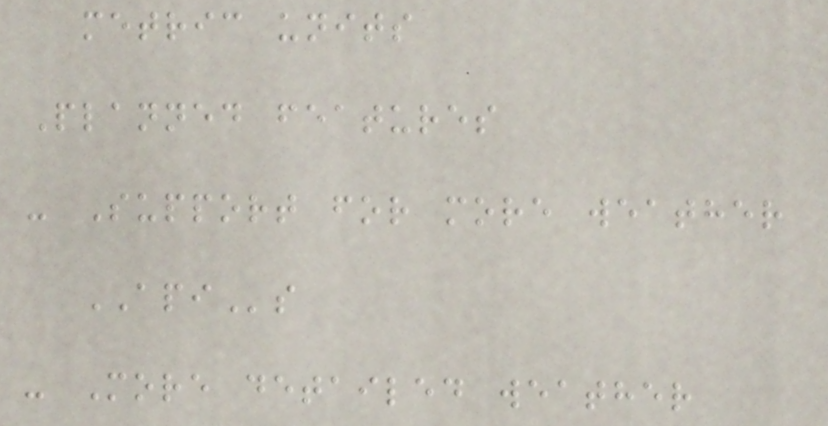metric units
Planned features
- Support for more weather
APIs
- More detailed weather
